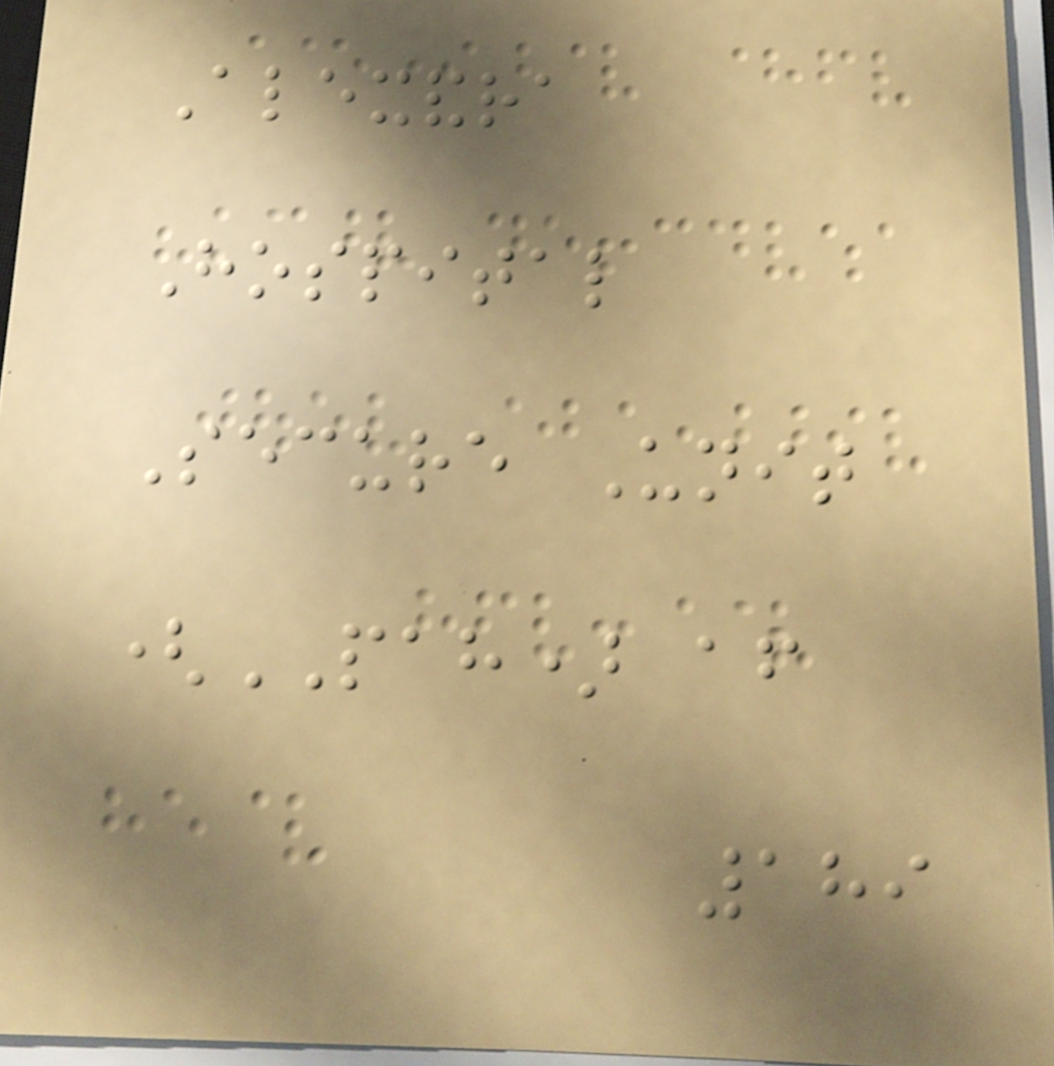Alexandra
Hospital
Secure Unit
(PAH) after
189
